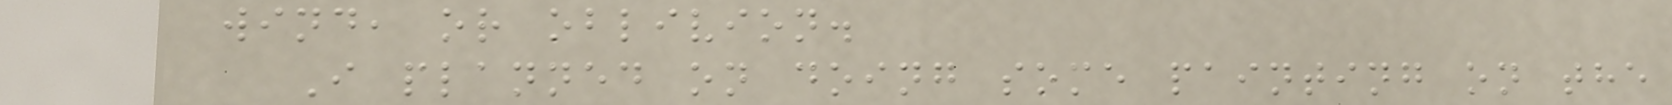wind, or oblivion.
I planned on doing some painting on the
